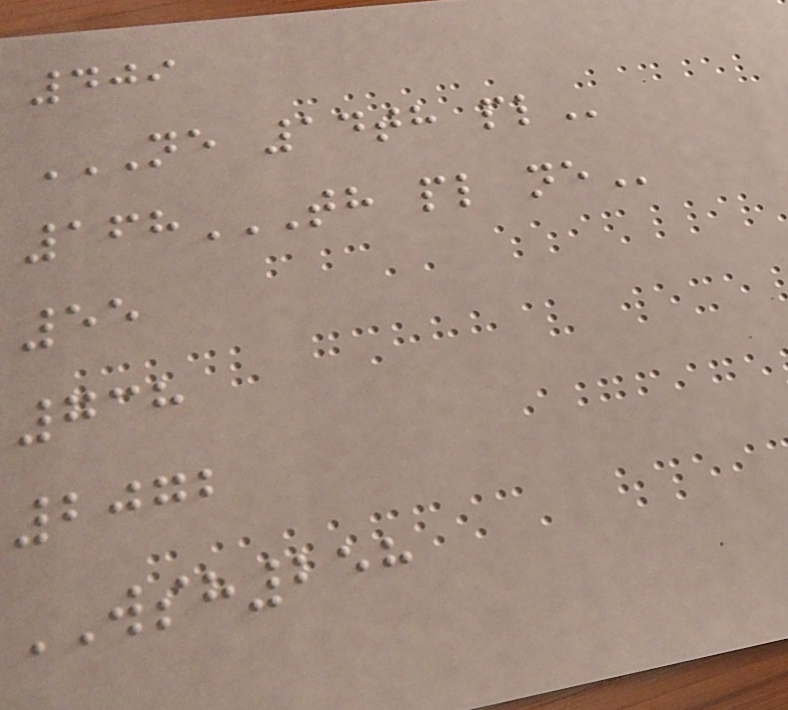409
NE 14TH PL
168TH PL NE
55
738
2072
WSH258
